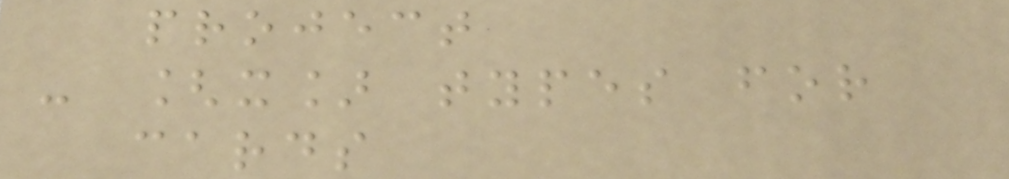project
- [x] types for
cards
